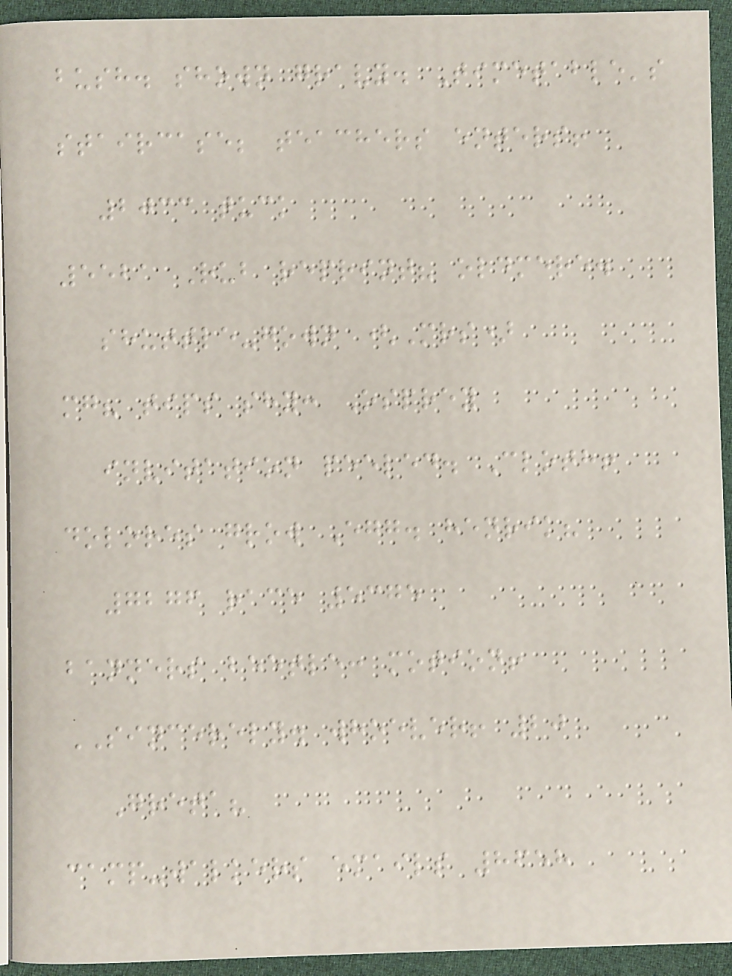bush. shown gravy. Timetable's
staircase; teachers enters!
2033 tuck
5521 Rub reprint? oldmere.
shuttle-gown (Mrs)
mg? tips shy: Osprey
invitation peeled. Cloth!
dolores grow Egg. henrik?
7276 race 5375
banners beetle: motion!
SINCERELY. whoever! 20
Greta?
camp-walkers emails 8658
